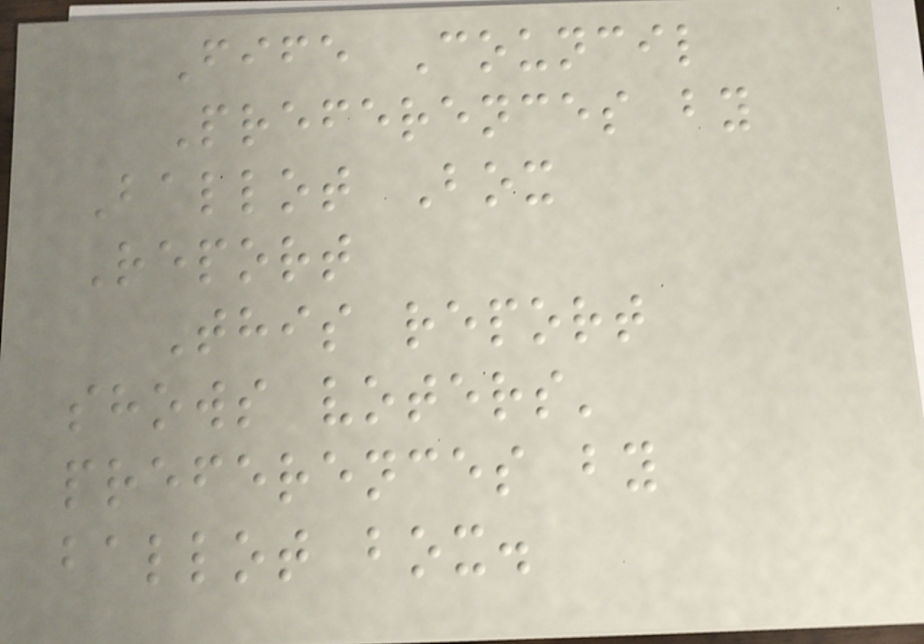Fife Council
Preferences by
Ballot Box
Report
This report
shows voters'
preferences by
ballot box.
